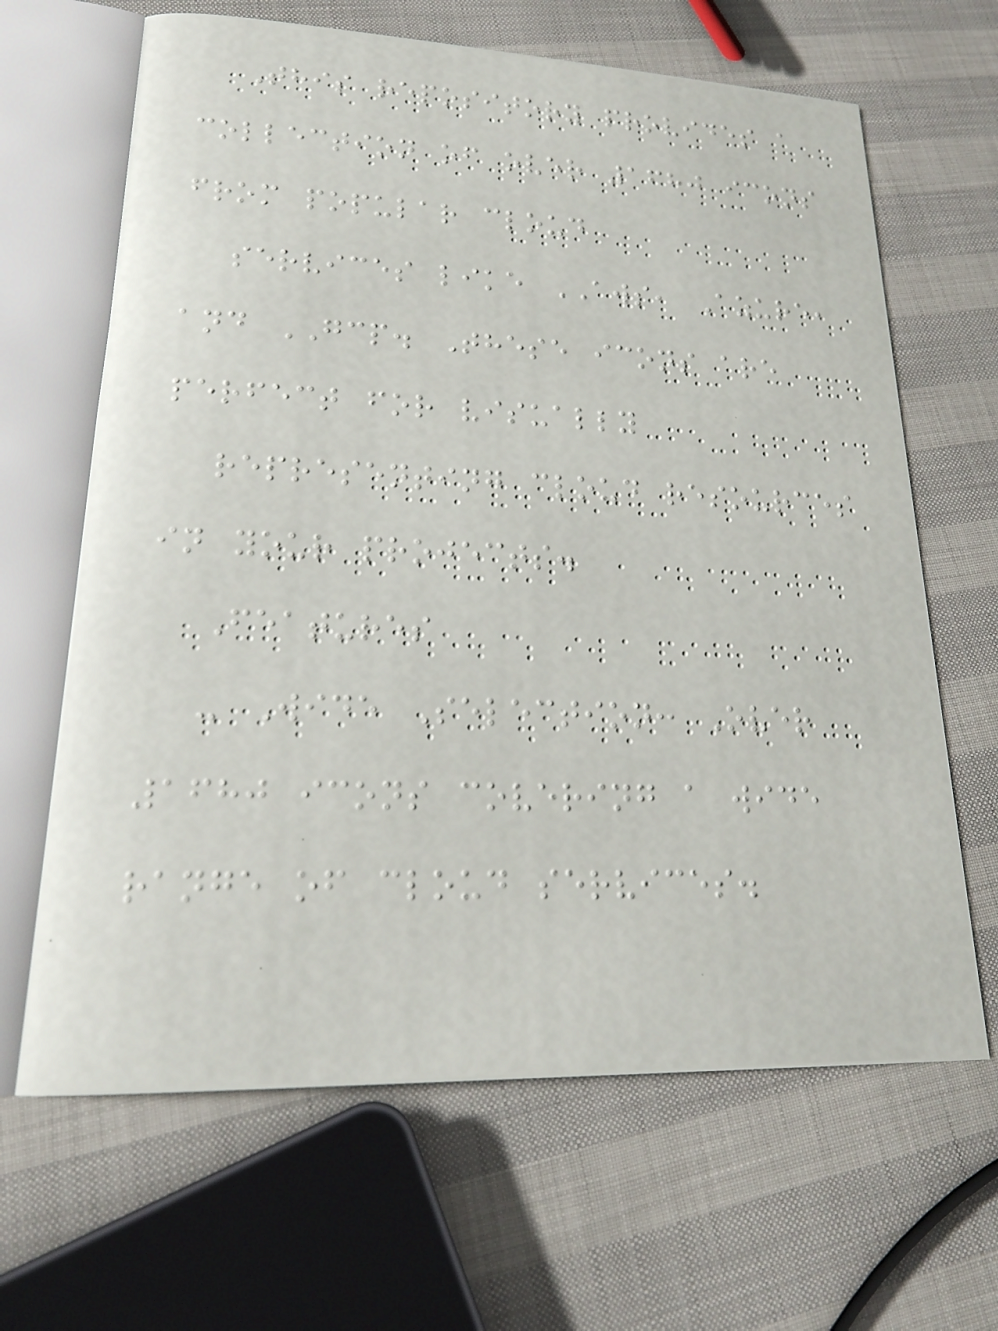This repository provides a
collection of over 1680 icons
from popular cloud
services like AWS, Azure,
and GCP. These icons are
perfect for visually
representing cloud resources
in your projects.
Features
- Wide Selection: Over
1680 icons covering a wide
range of cloud services.
